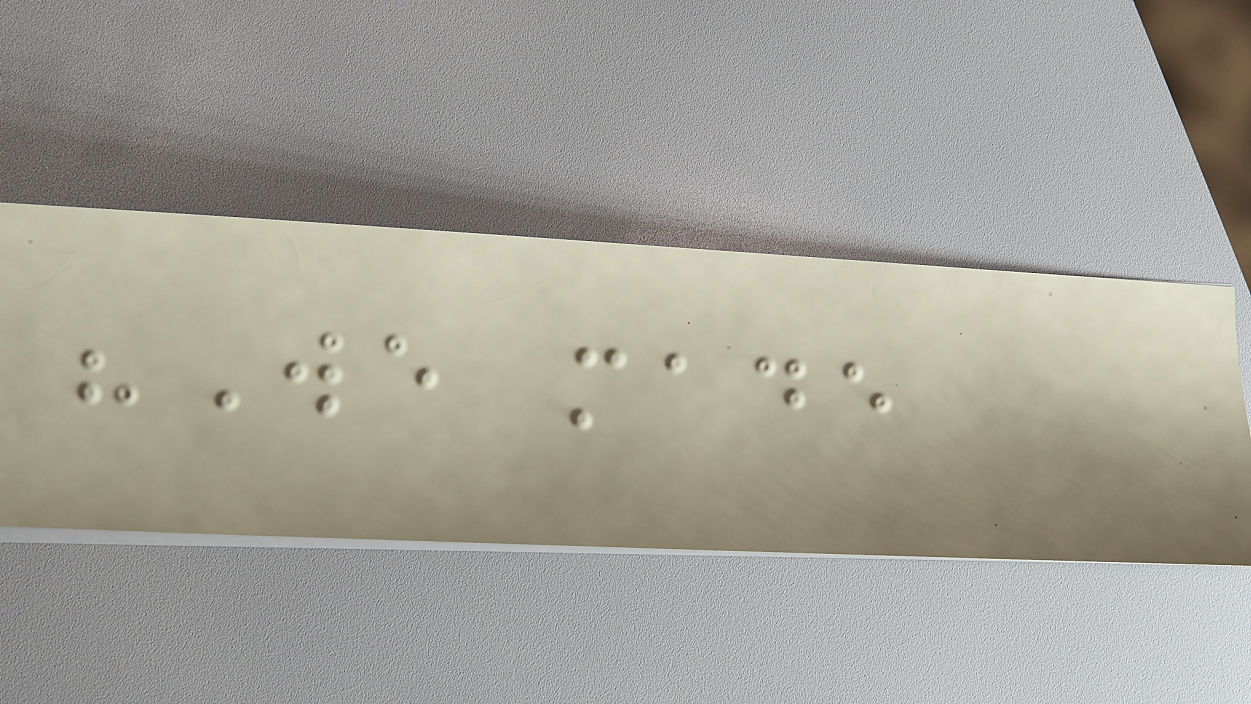"We made
